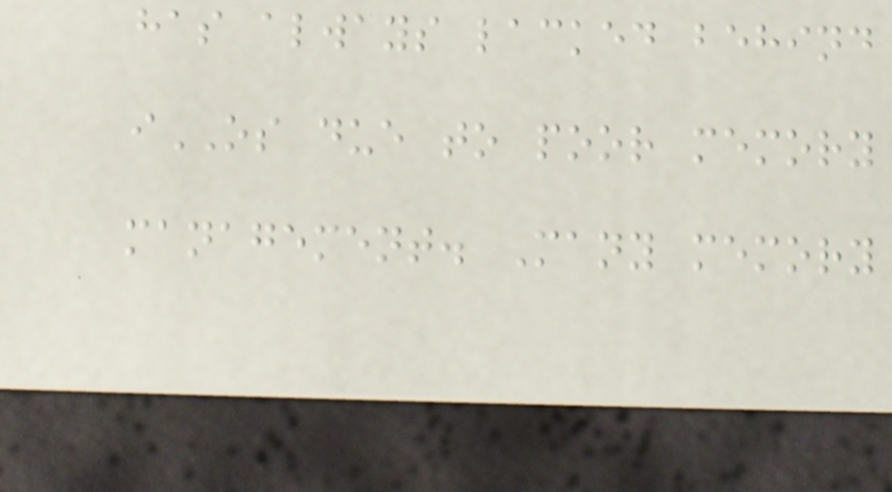has always lacked behind
iOS due to poor memory
management. Many memory
